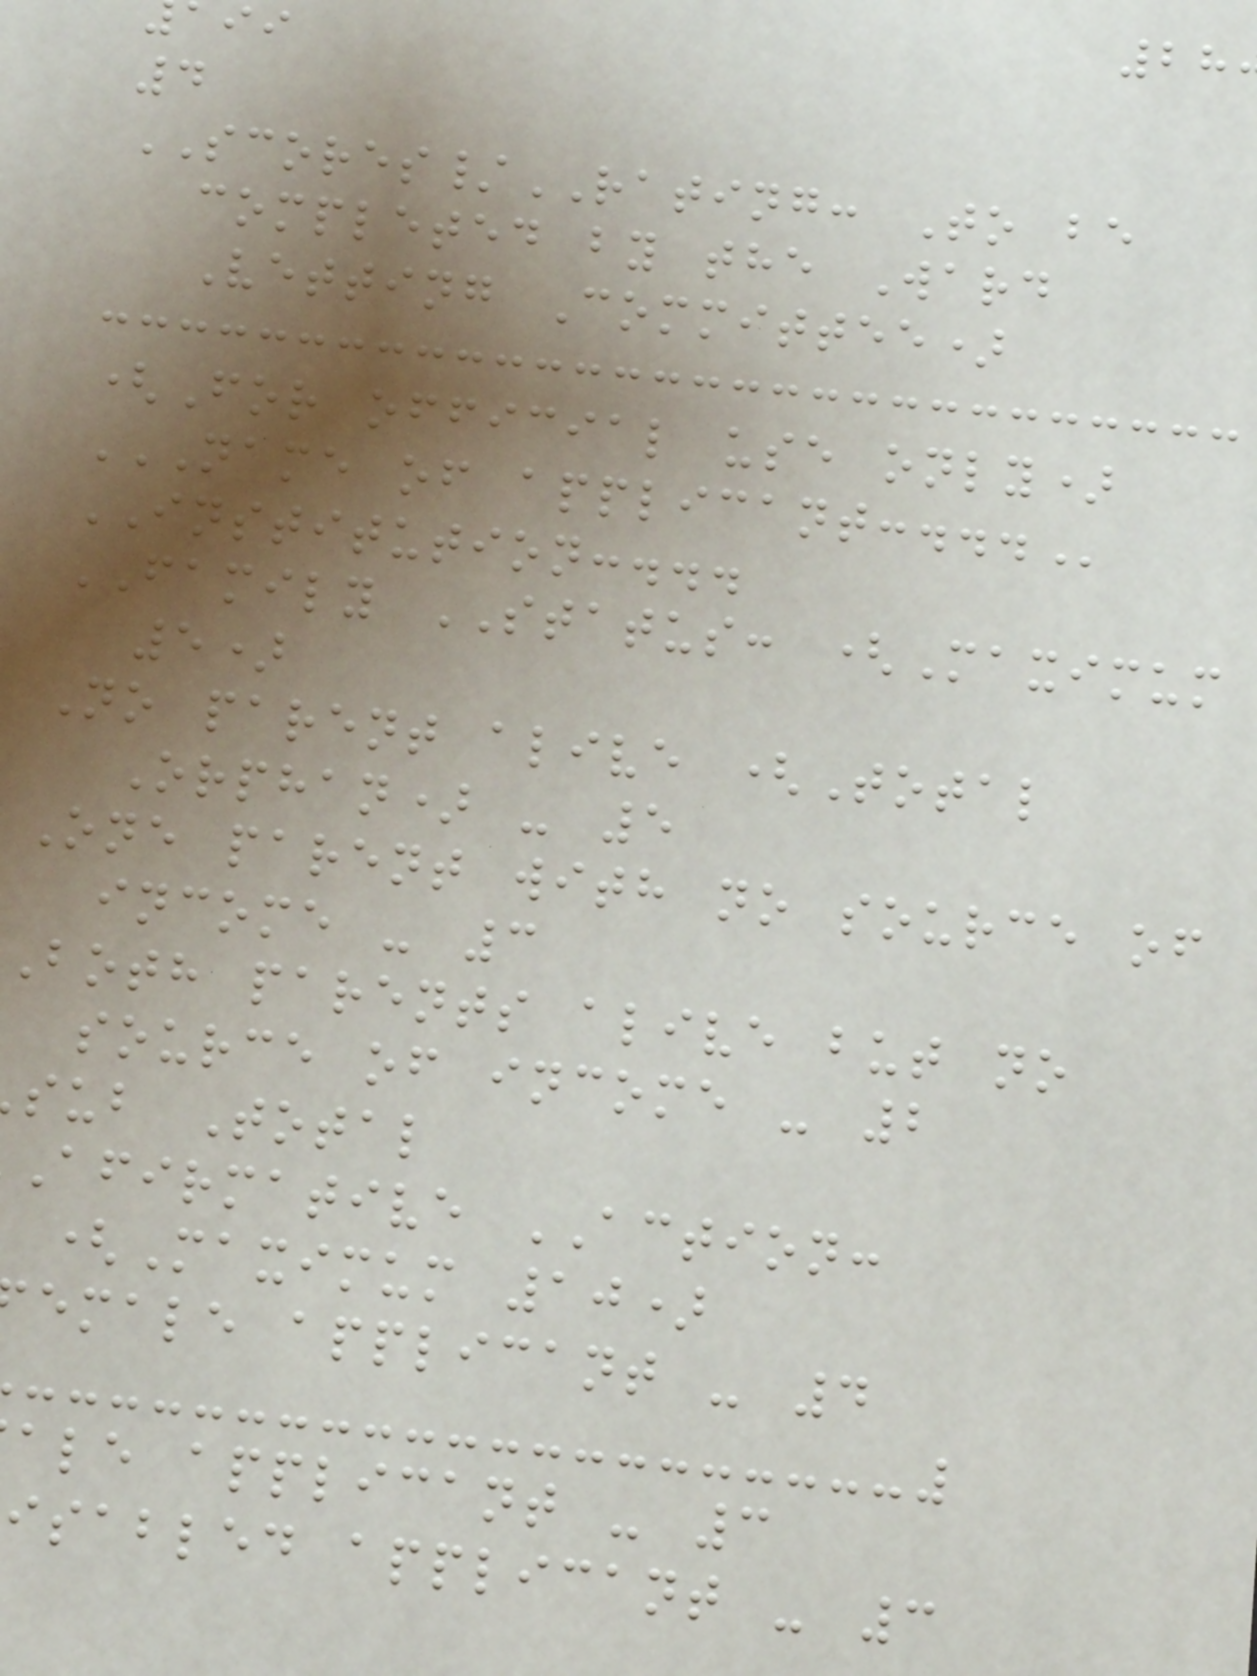4
SCORES/RATING: To be
completed by the Ward
Vetting Committee)
(For official use only)
NAME OF APPLICANT:...
INSTITUTION:...
FAMILY STATUS: (Maximum
5)
No parent alive (Total
Orphan) - 5
One parent with no source of
income - 3
Both parents alive but no
source of income - 2
sub Total
afirmative ACTION:
(Maximum 10)
emale applicant - 4
ale applicant - 3
isabled applicant - 3
